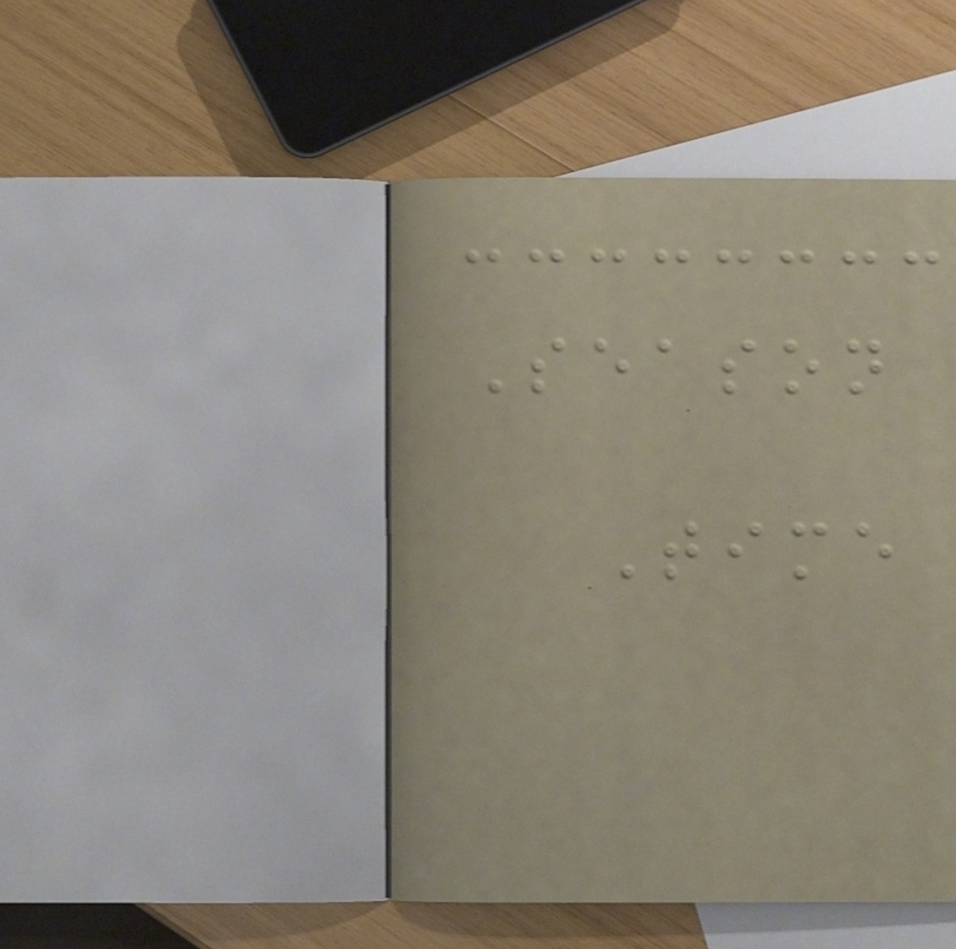Season
Time
